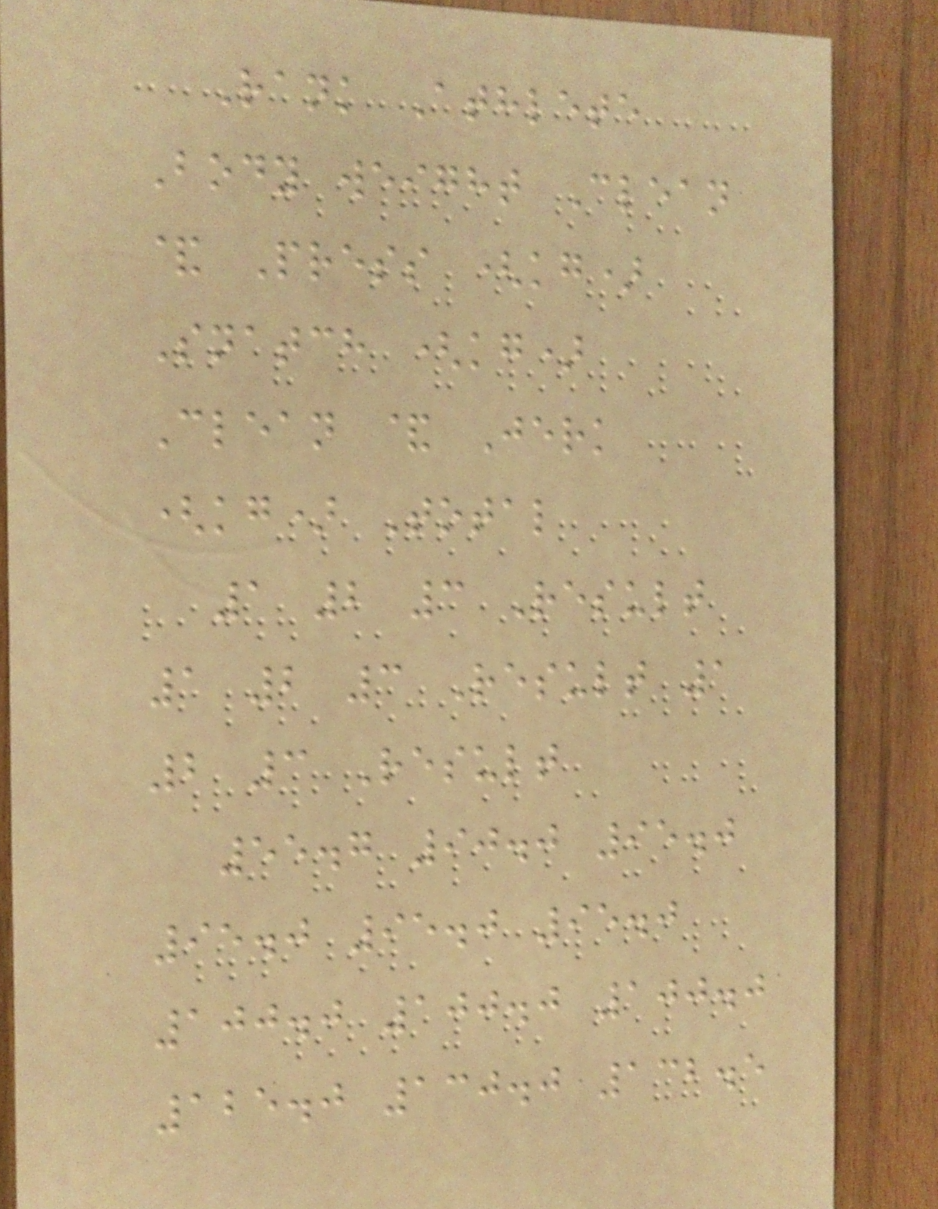Rank Athlete
Body weight Clean
& Press (kg)
Snatch (kg)
Clean & Jerk
(kg) Total
1 2 3 Result
1 2 3 Result 1
2 3 Result
55.7 90.0 95.0
95.0 95.0 95.0
100.0 100.0 100.0
125.0 130.0 132.5
